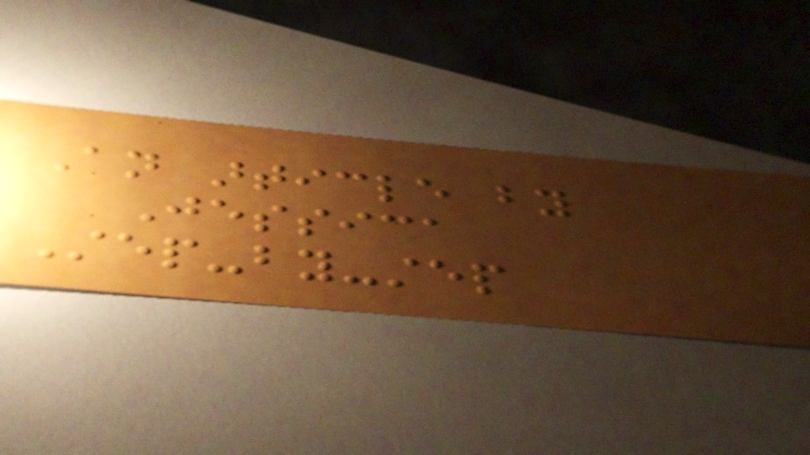An article by
Jessica
Step-by-step
